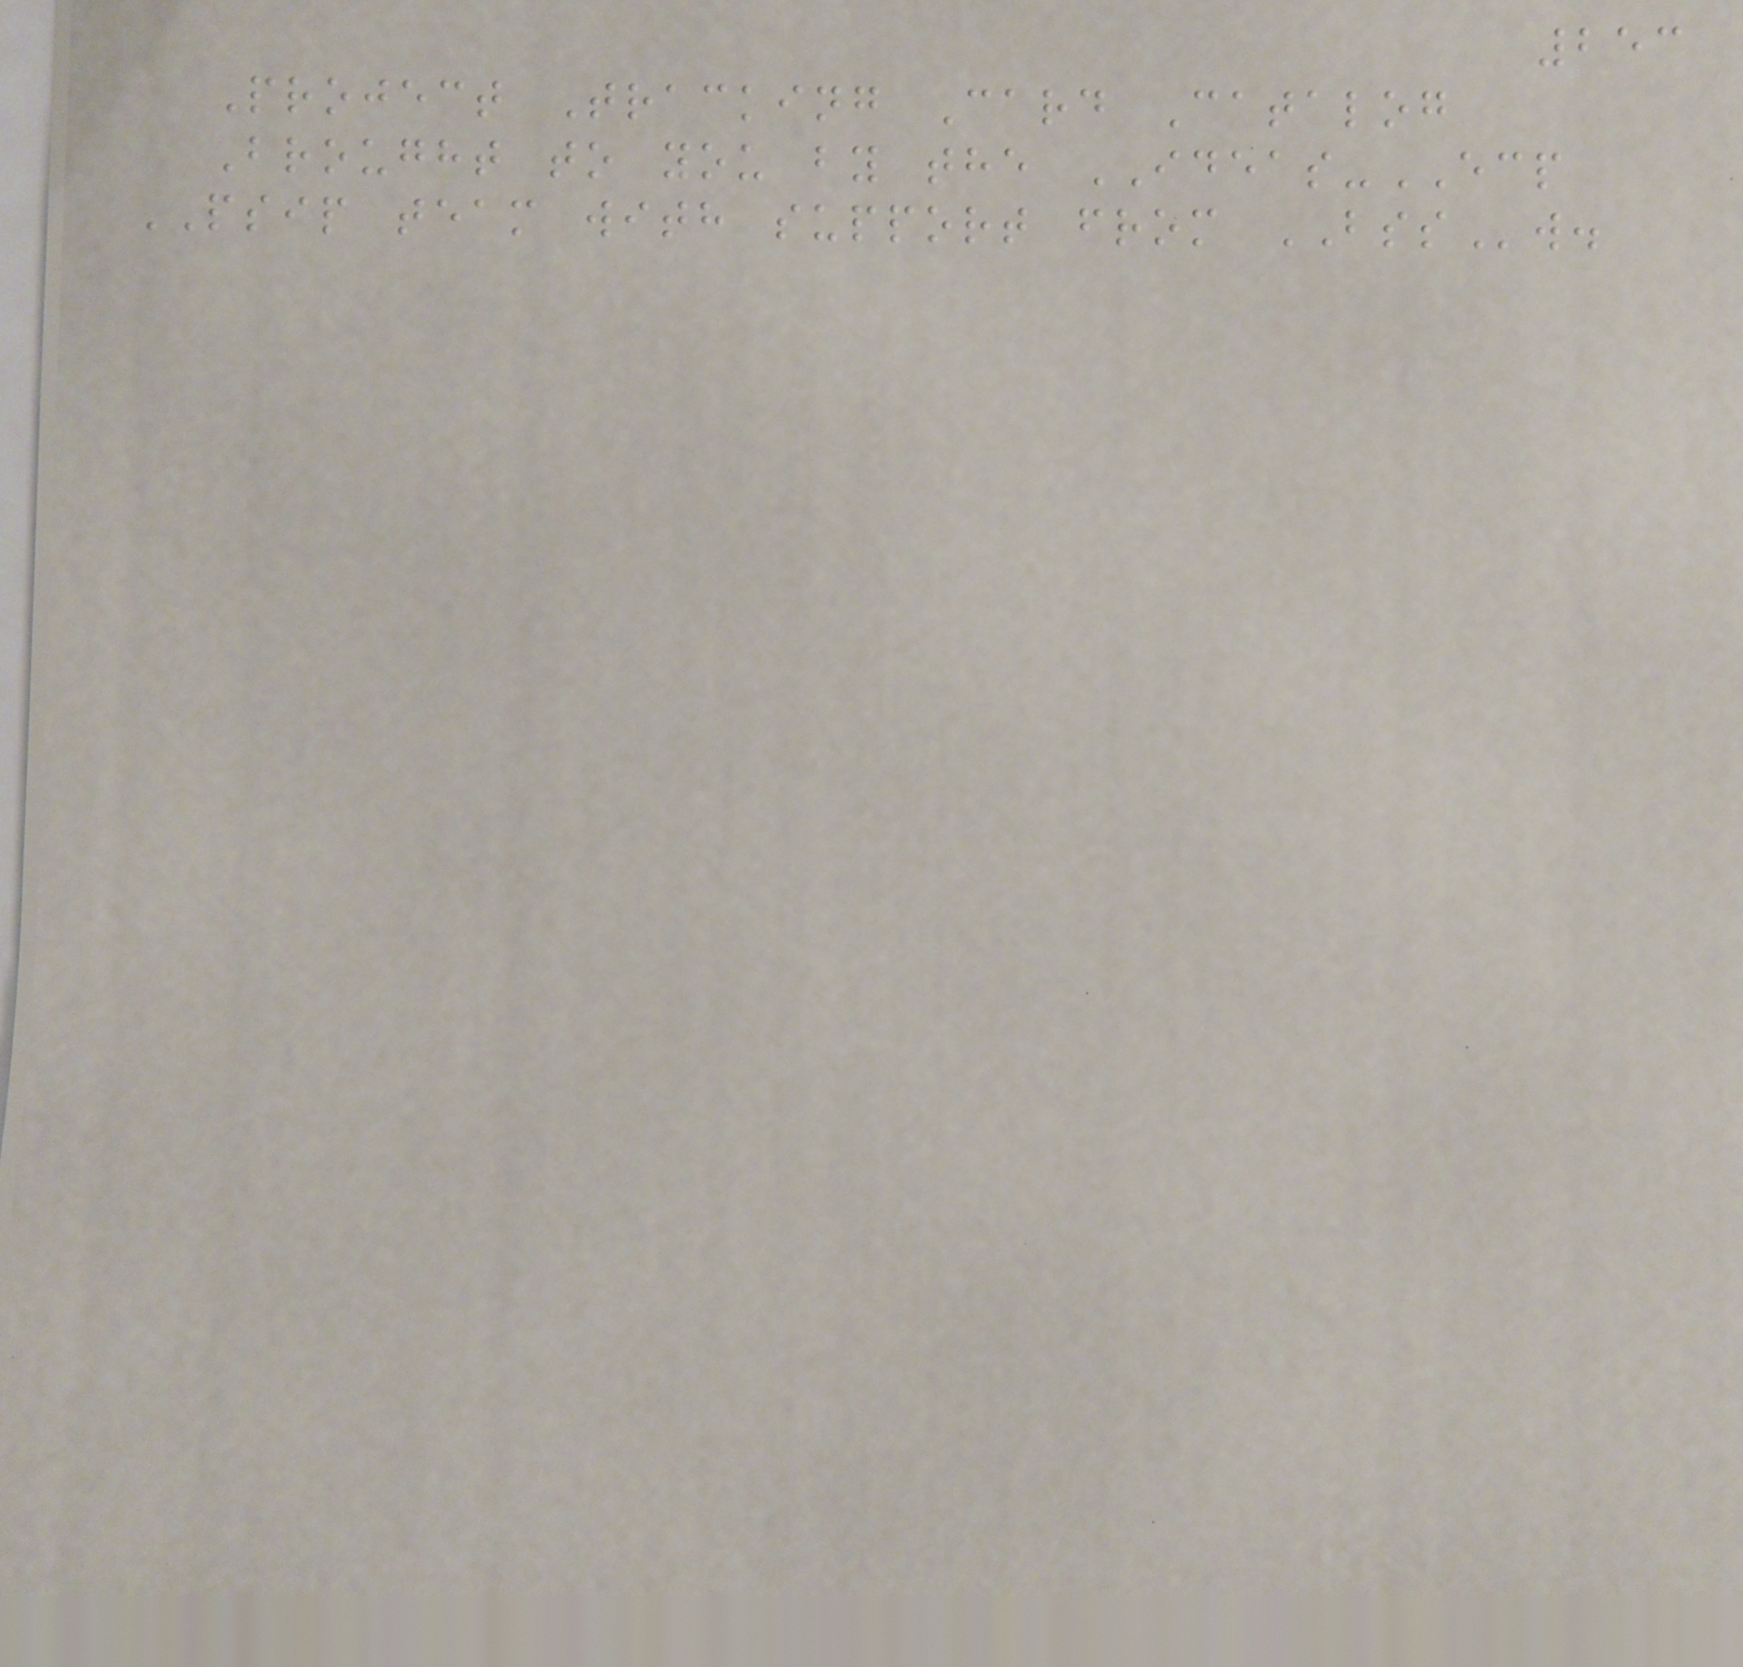253
Project Tracking Card Catalog
Brought to you by the IDEAS-ECP
PSIP team with support from BSSw.
